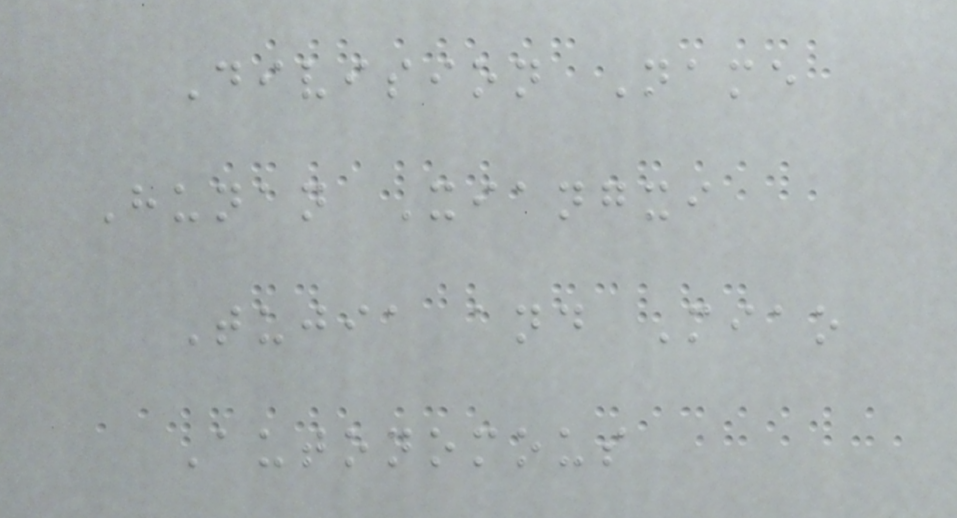Division Name
Hunan Xiangxi
Tujia and Miao
Autonomous
